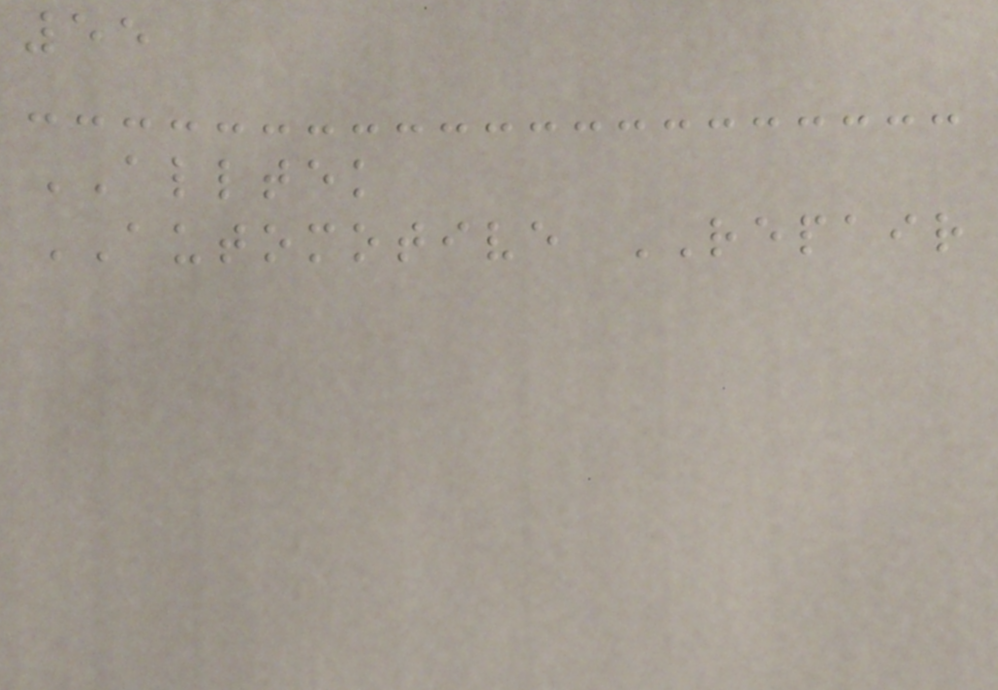55
ALLTEK
AUTOMOTIVE REPAIR
